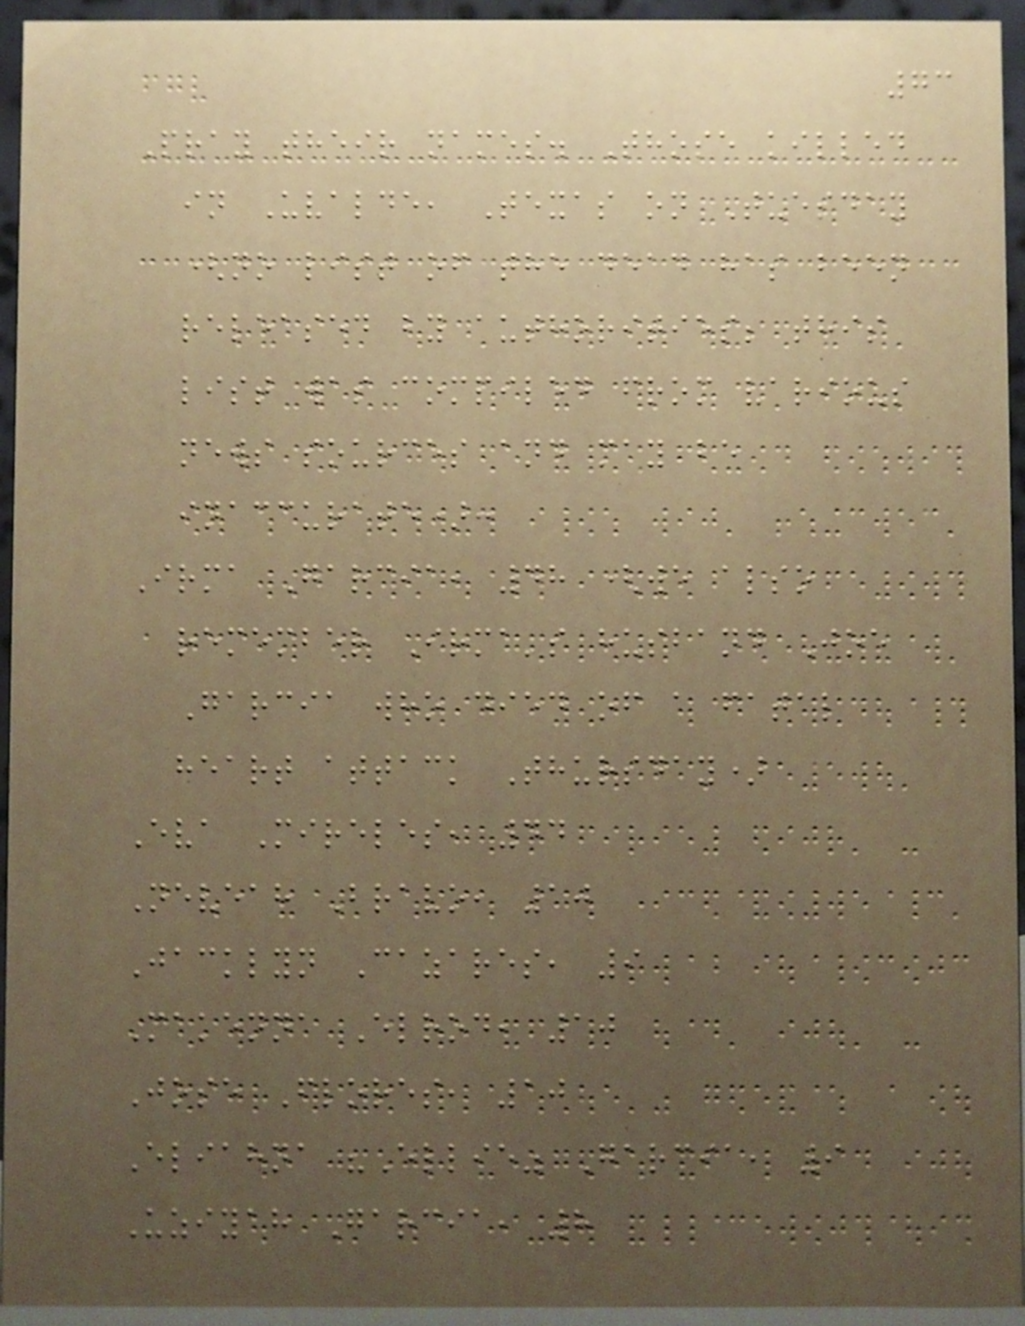73
Pray their names. Those killed
in Uvalde, Texas on Tuesday
(no list of the dead has been
released by authorities; this
list was compiled from various
news sources and may be
inaccurate):
Irma Garcia, 48 (we also
remember Irma's husband Joe
Garcia who died of a fatal
heart attack Thursday)
Eva Mireles, 44
Neveah Bravo, 10
Jacklyn Cazares, 9
Makenna Elrod, 10
Jose Flores, 10
Eliahna "Ellie" Garcia, 9
Uziyah Garcia, 8
